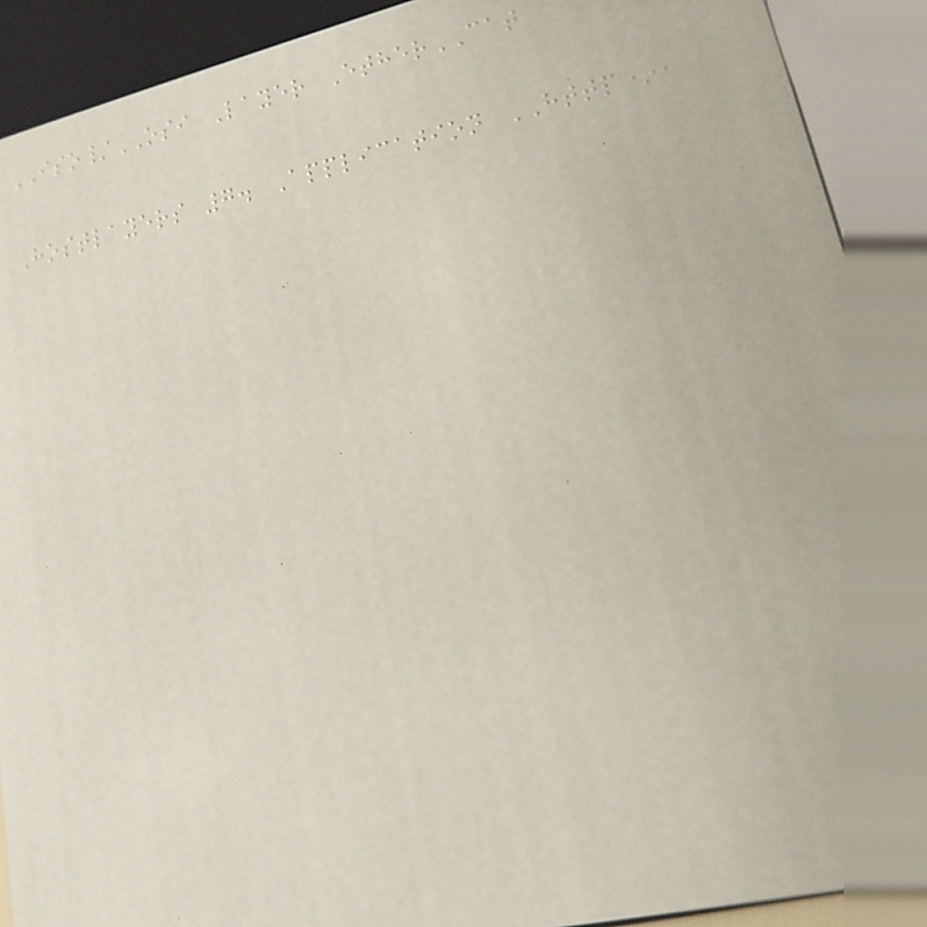ISO/OSI Layer EtherCAT
Hostlayers 7. Application HTTP*,
